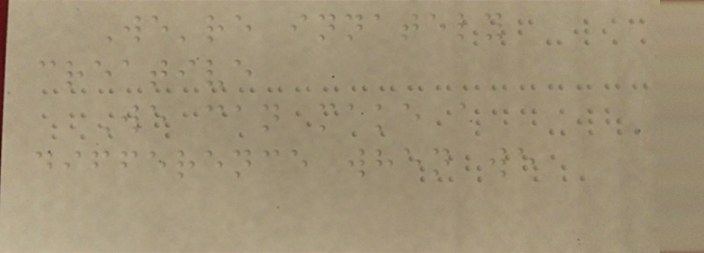We're innately
creative
We can make a
difference when we
